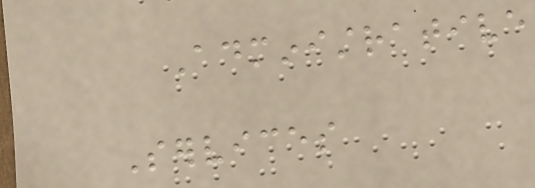Administrative
Services
